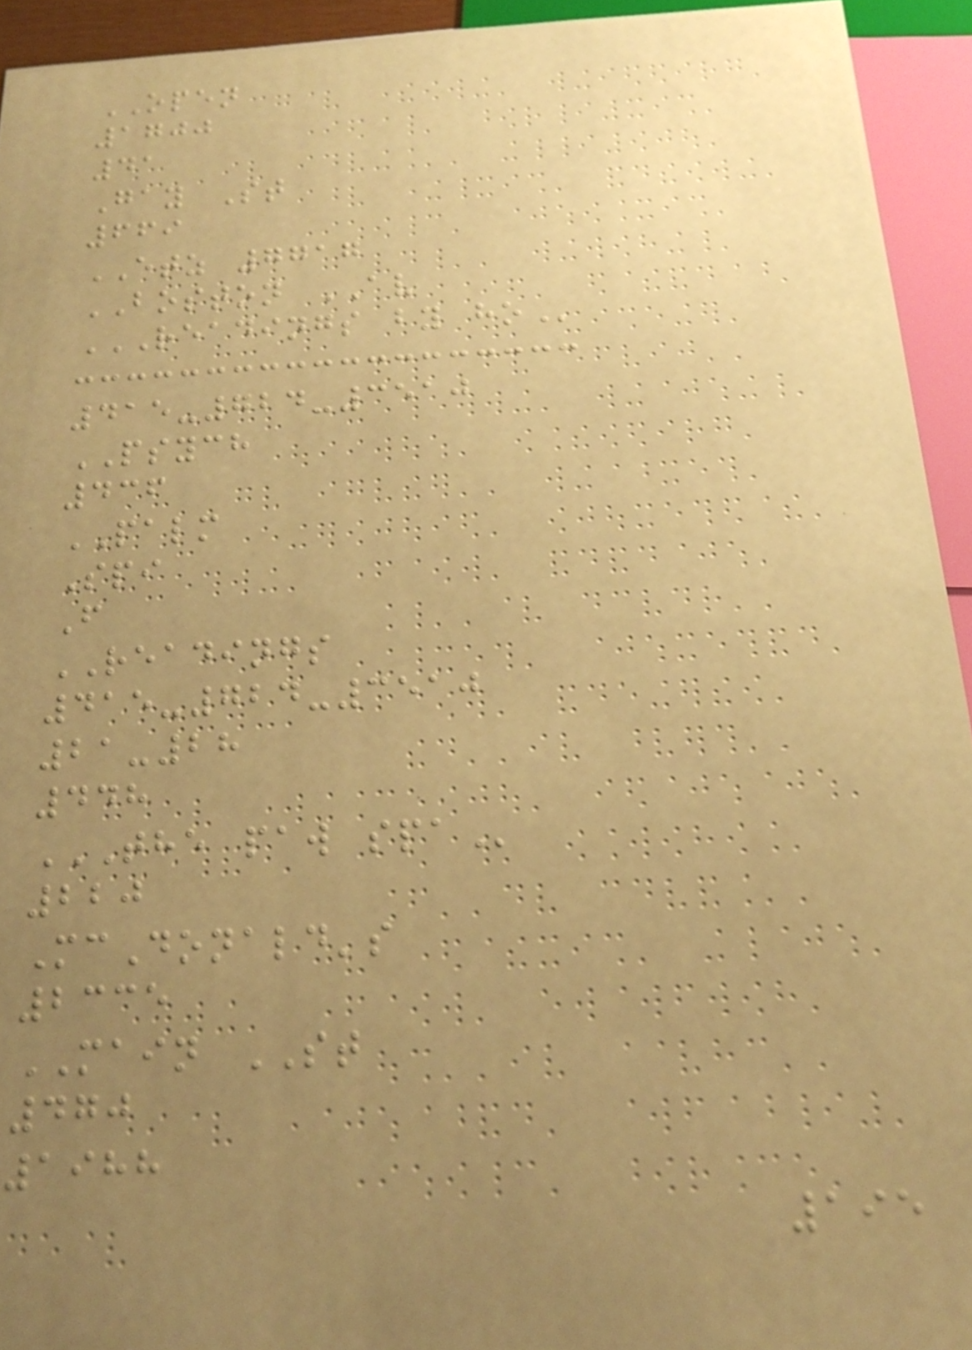OPEN
1700
41
Gay St
669
ETZ 7717
BOSTON AV
READINGS BY HO
415-724-3510
PSYCH
436
PALM
Spi
F
READINGS
415-724-3510
21-28
448
THE PAW SPA
220
McDonald's
2335
MAIN ST
470
1988
195
